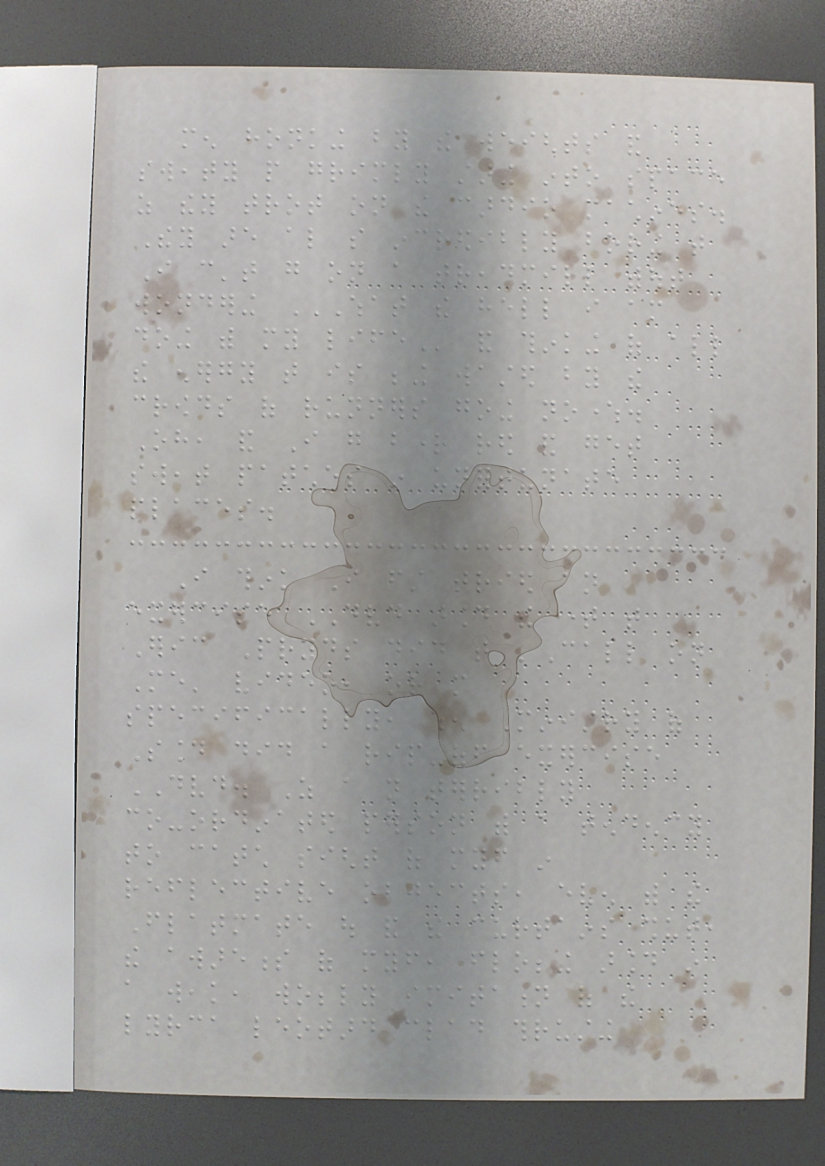men honking by the weights and
sweaty people grimly staring into space
as they trot on the cardio machines.
They are also so incredibly boring that
I can't go on a treadmill without
wondering WHAT THE HELL I AM
DOING WITH MY LIFE and thinking of all
the energy that is being wasted by the
crowds of runners going nowhere.
Oh, and I go bright red and get
sweat patches in unfortunate
places.
I think I first tried an
exercise DVD around the time that
Eric Pryds did that 'Call on
Me' video, or more
specifically, when Ministry of
Sound did a rip-off exercise
DVD. As a not terribly
co-ordinated person with a tendency
to catch sight of myself in
reflective objects, even with the
Flatmate out and the curtains shut,
the awareness of myself, flobbing around in
a weak, wobbly imitation of the
lyrca leotard clad thrusting
